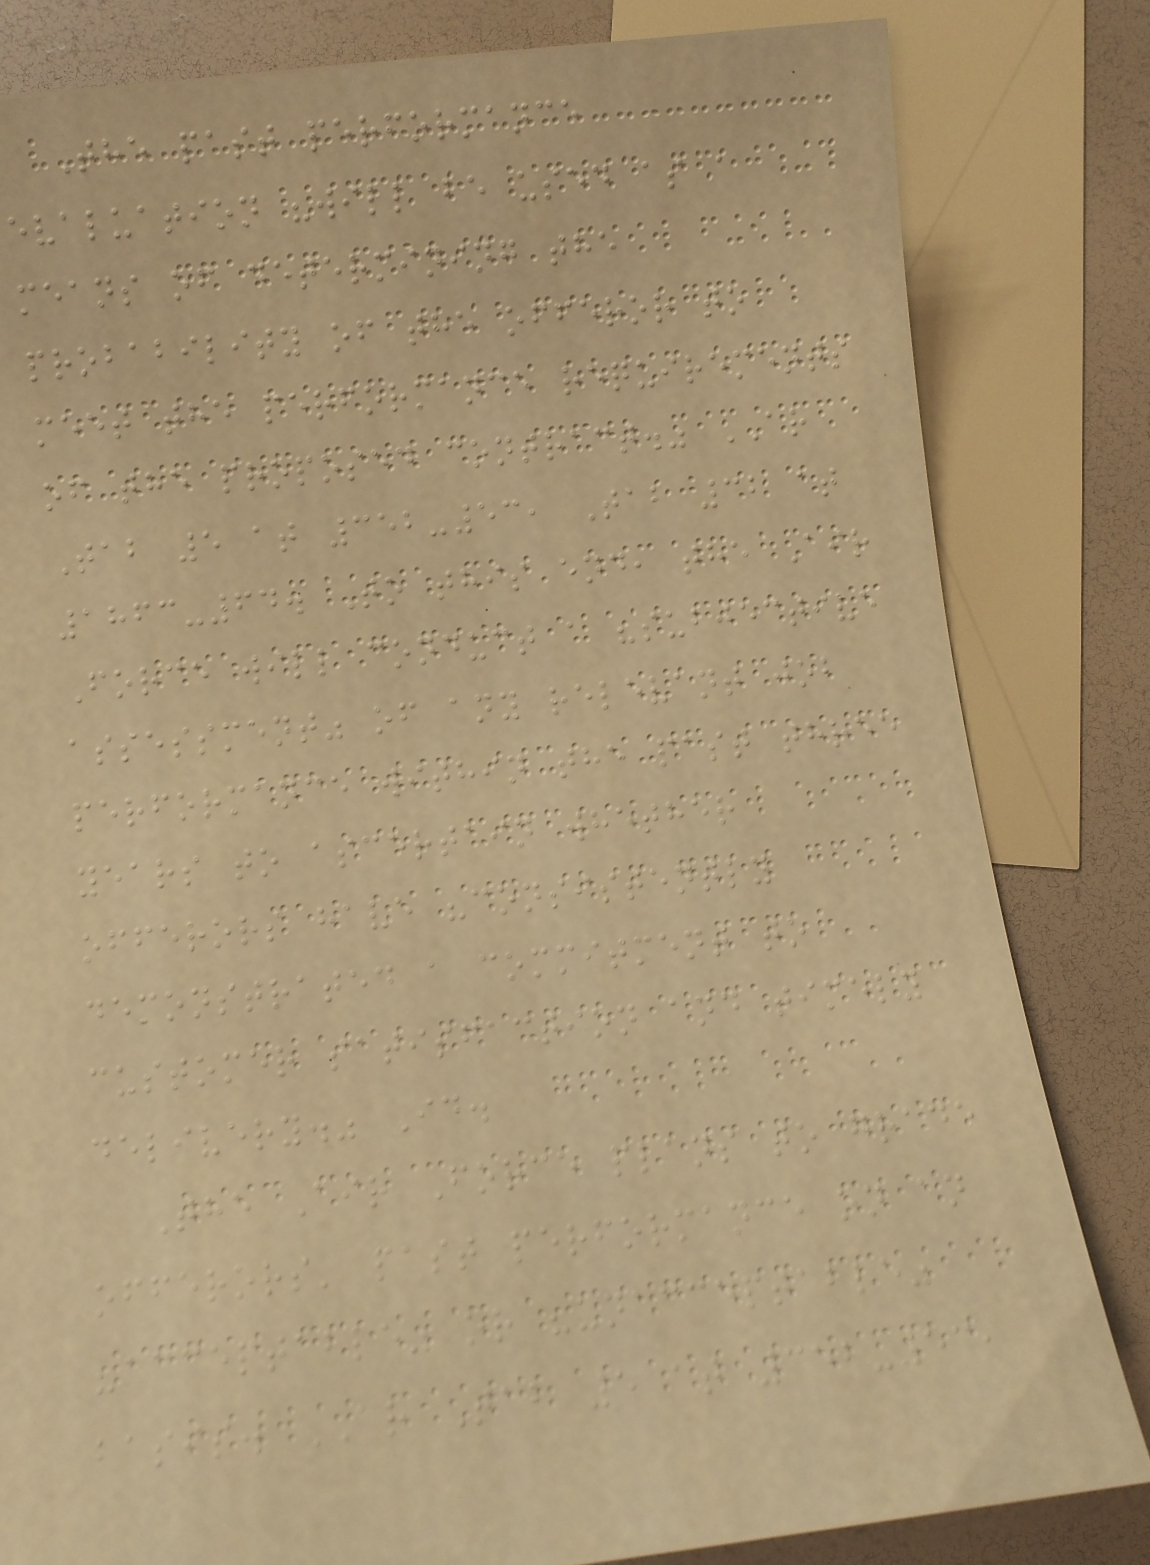The past performance
evaluation "will be used as a
means of determining the
probability of the offeror to
meet the performance requirements
of the proposed contract." AR
Tab 5 at 352-53, Tab 32 at
1863-64. To this end, the Air
Force will conduct a "subjective
assessment" of any relevant job
performance within the past three
years to ascertain whether
offerors have "consistently
demonstrated a commitment to
customer satisfaction and timely
delivery." Id.
The Air Force plans to grade
offerors' past performance on an
"acceptable" or "unacceptable"
basis. AR Tab 5 at 352-53,
